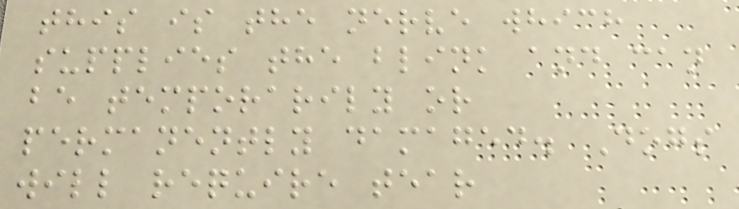this is the nerve which
supplies the blink and can
be temporarily or
permanently damaged. Dogs
will require tear
